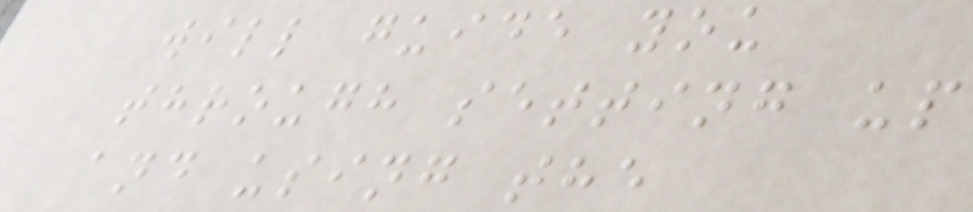will guide you
through setting up
and using the
